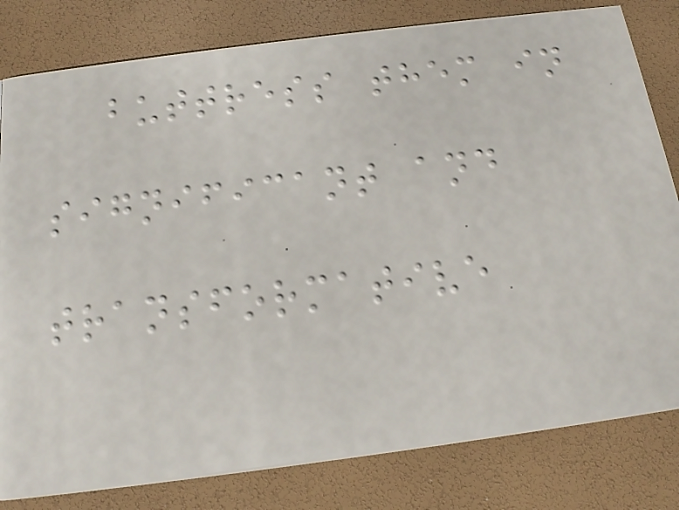buttress them in
significant and
transformative
